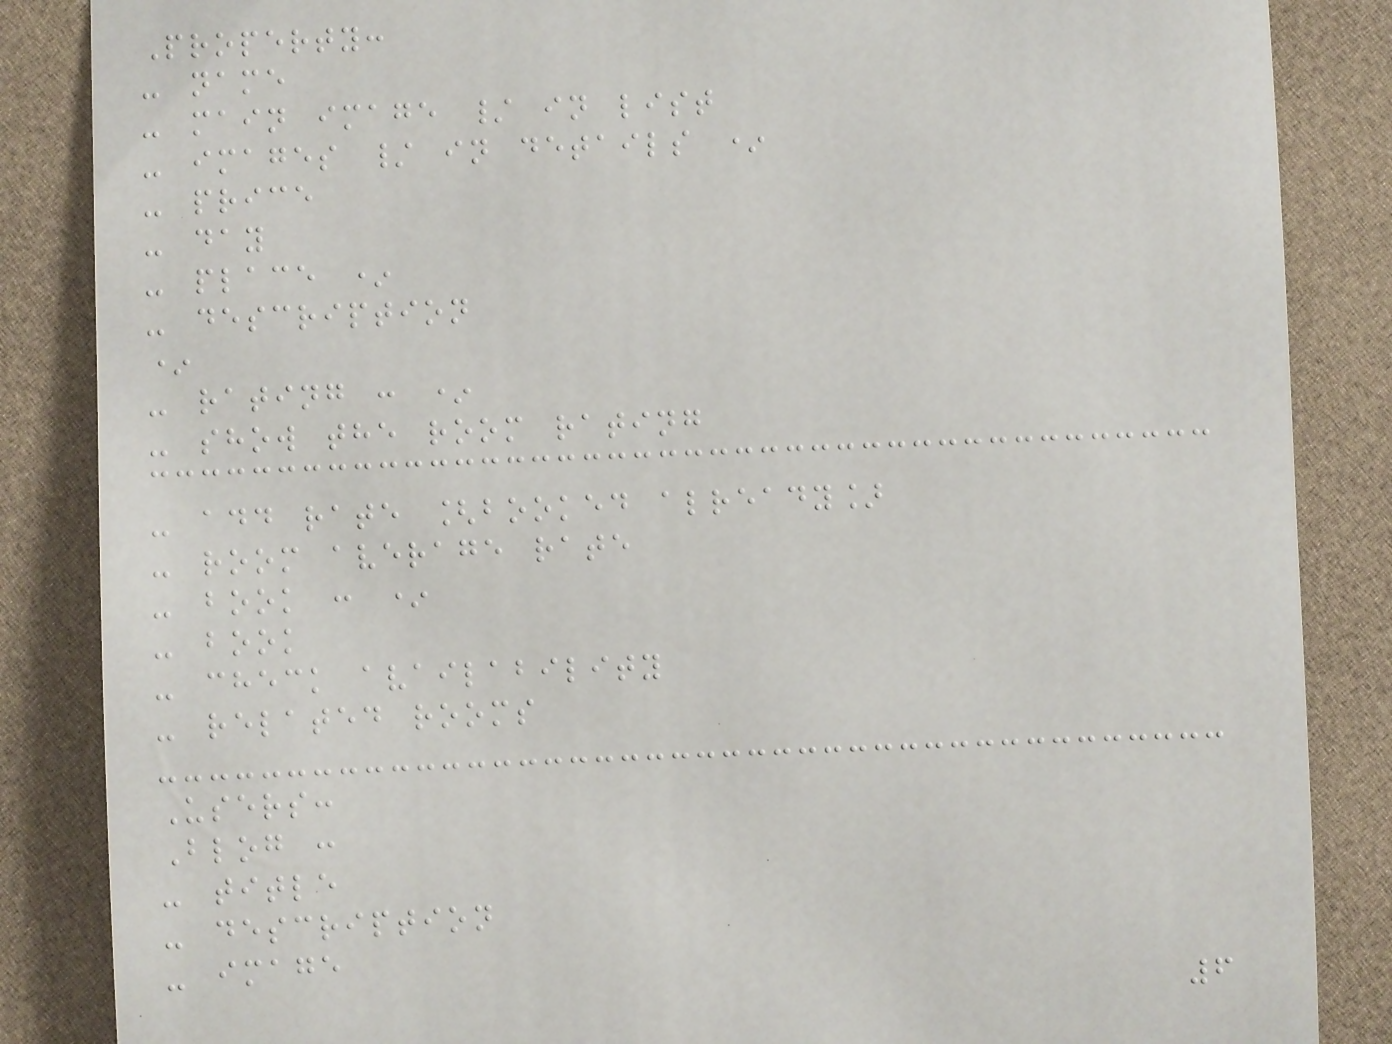Property:
- name
- main image / in list
- images / in details *
- price
- day
- place *
- description
*
- rating : *
- show the room rating
- add rate [booked already]
- room average rate
- book : *
- book
- check availability
- related rooms
Users:
Blog :
- title
- description
- image
6
